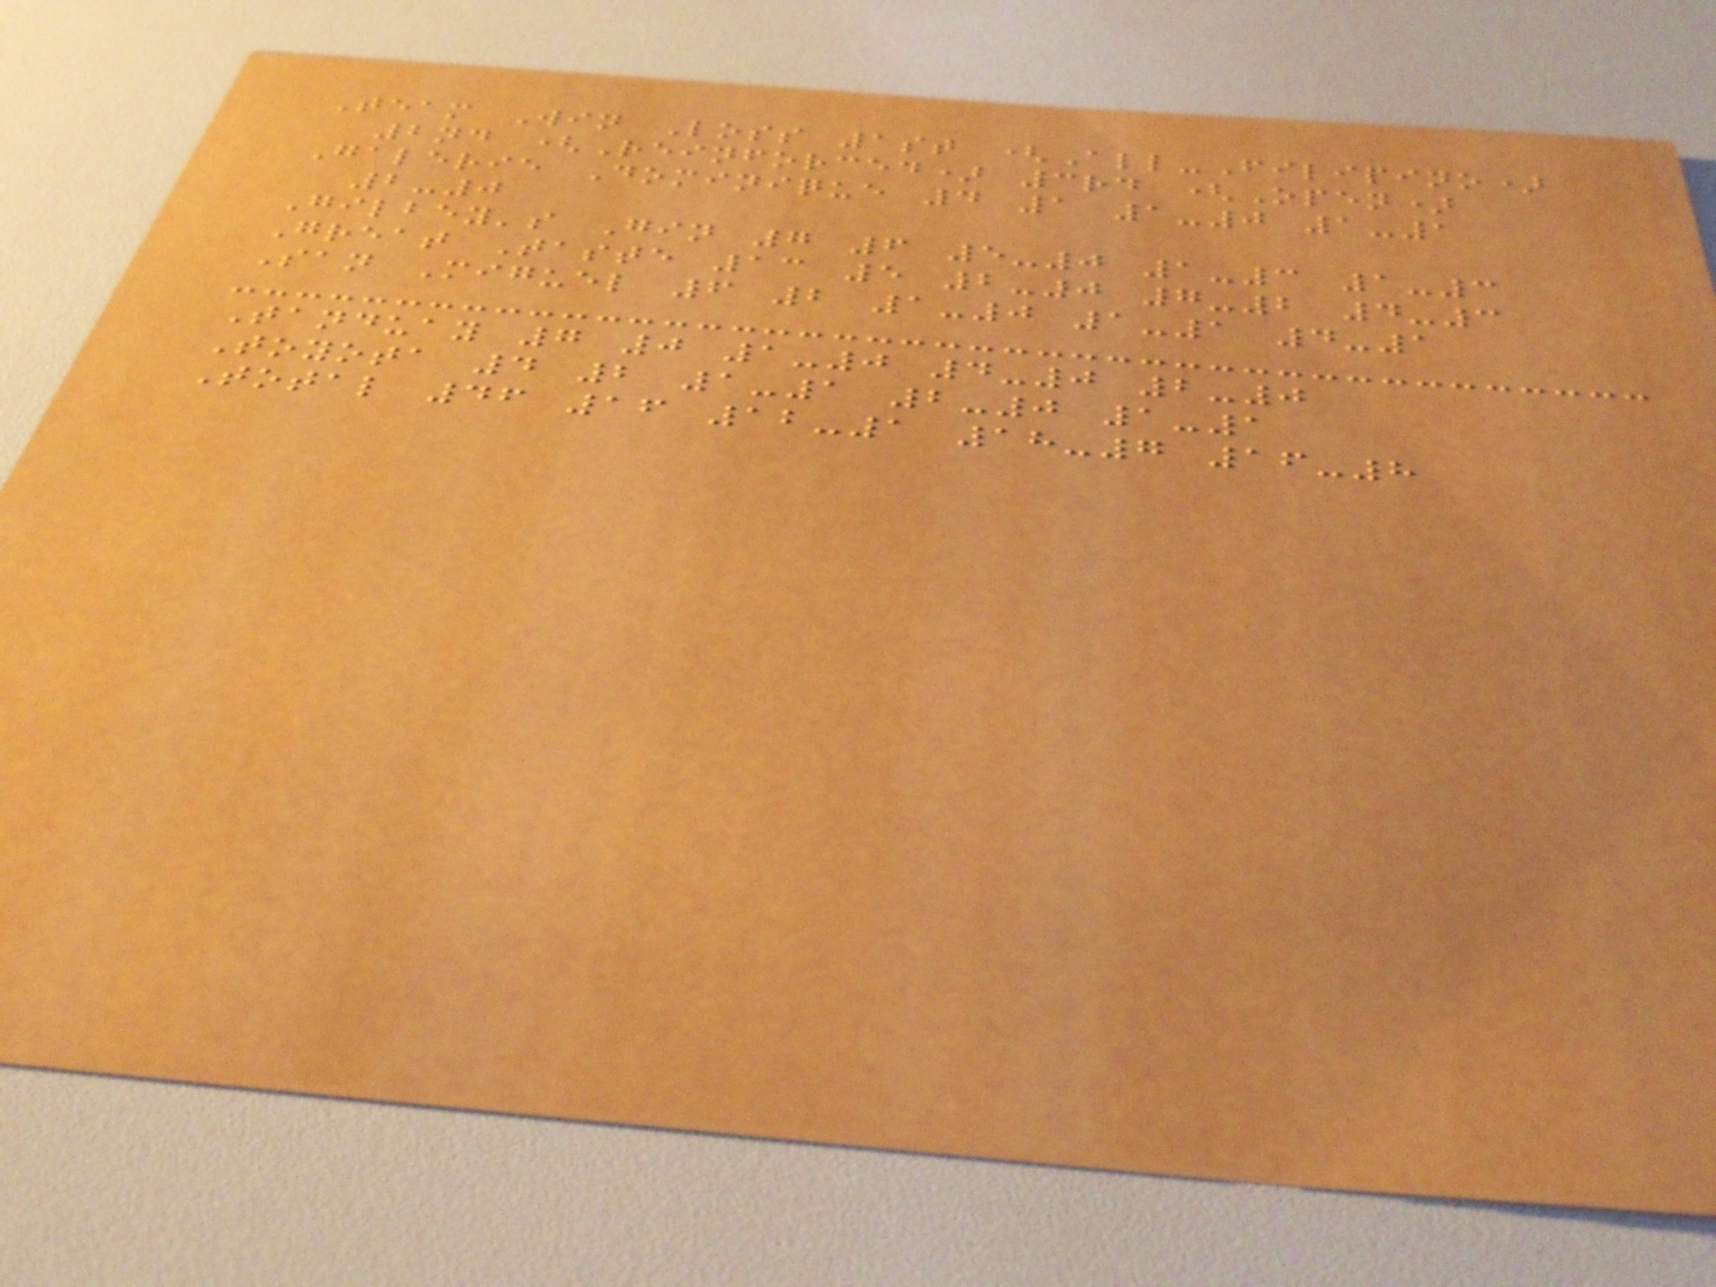Team Win Loss 1st (All-Filipino)
2nd (Reinforced) 3rd (Open)
Galerie Dominique 4 1 1-0 1-1
2-0
Gilbey's Gin 7 6 5-0 1-3 1-3
Great Taste 13 5 2-0 7-2 4-3
San Miguel 6 2 1-0 1-1 4-1
Tanduay 7 0 1-0 4-0 2-0
Toyota 4 2 1-1 2-0 1-1
Total 46 16 12-1 18-7 16-8
